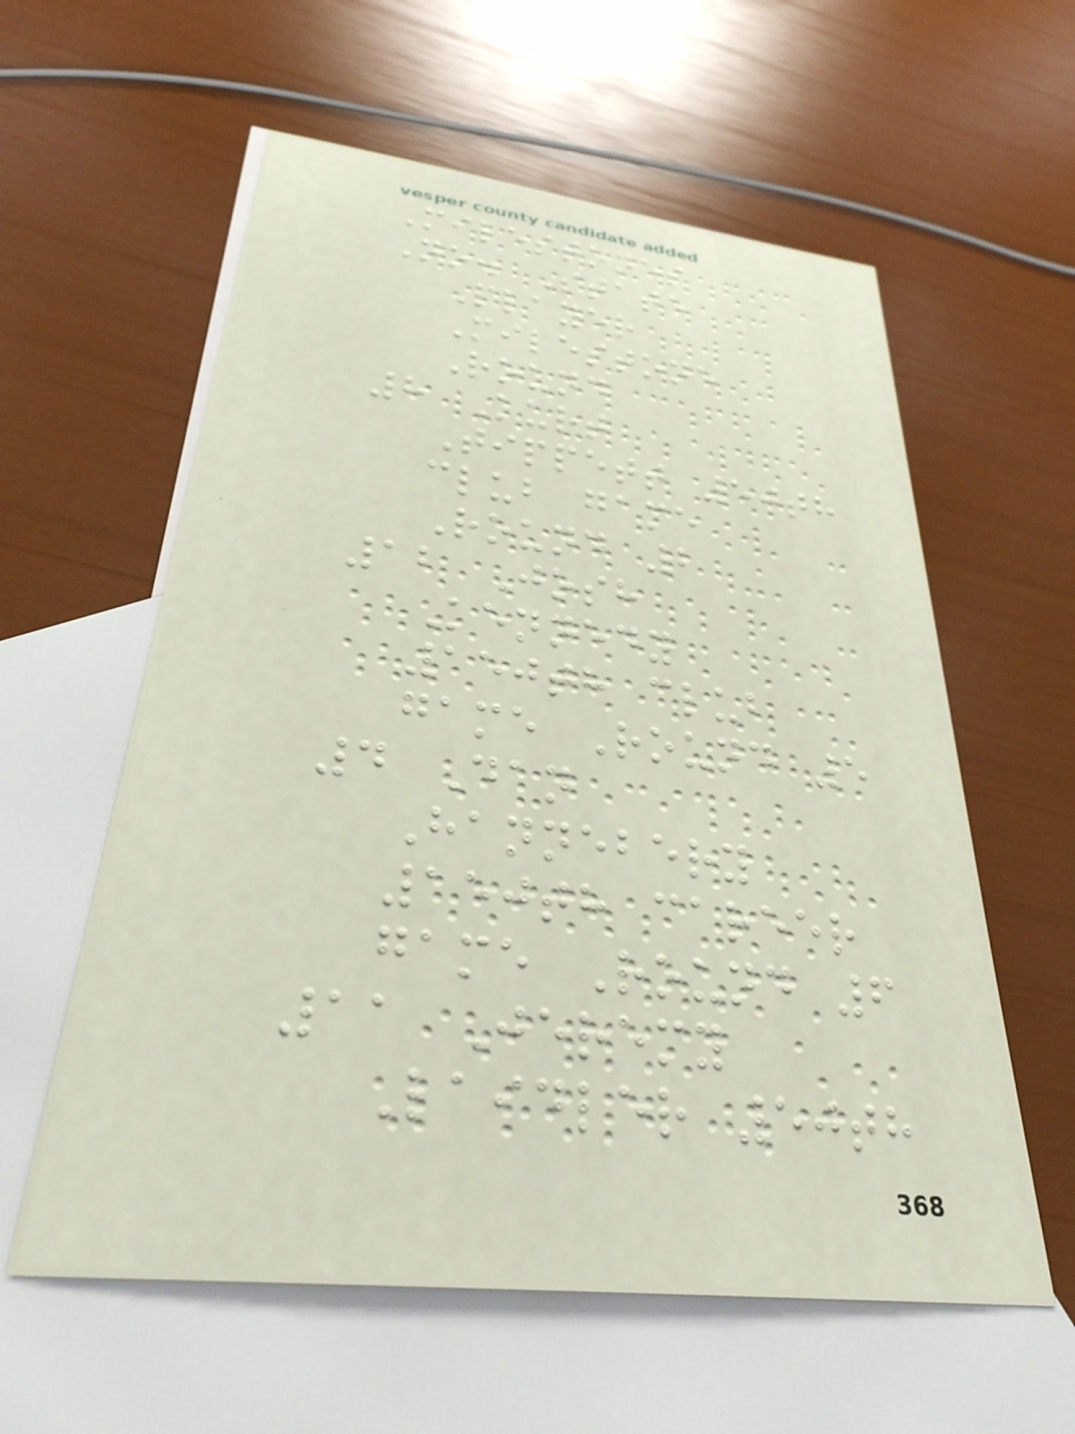Milestones
No. State
Player
Milestone
Round
8 Kurt
Tippett 50th
club game
Round 2
12 Josh
Kennedy
150th club
game Round 5
4 Dan
Hannebery
150th career
game Round 6
11 Jeremy
Laidler 50th
